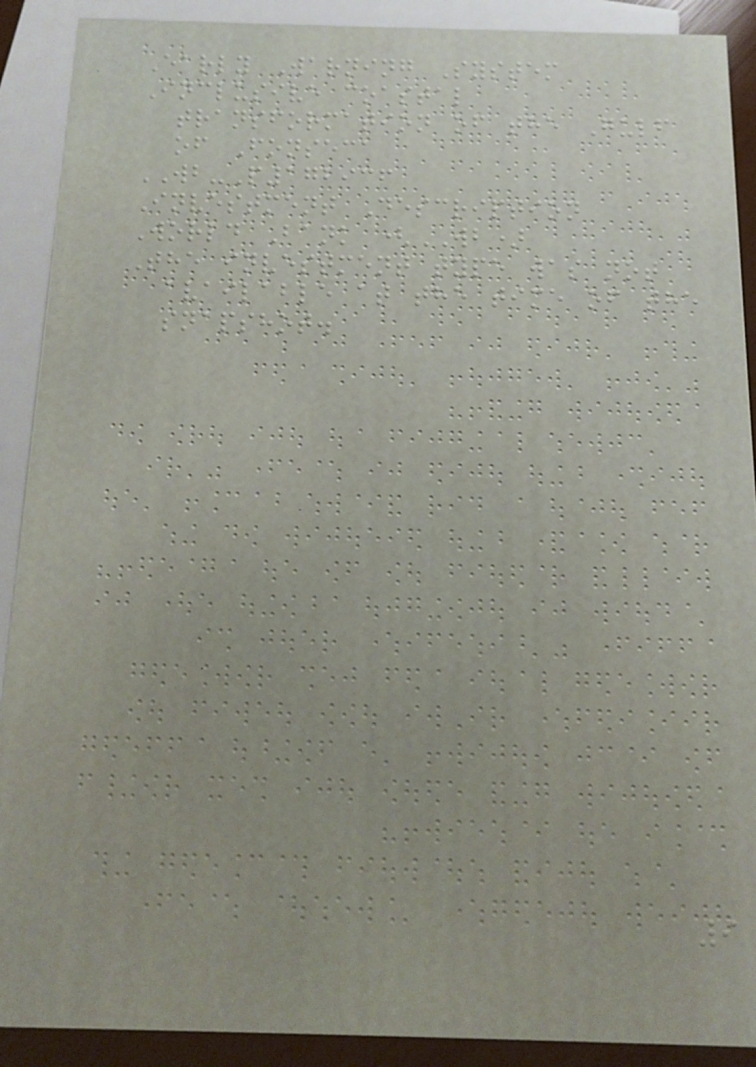Early Warning System
Inclusive coastal
transformation of the Gulf
of Fonseca
WB-P172936
Investment Description
World Bank (WB)
The investment type was not
available at the time of the
snapshot.
9
